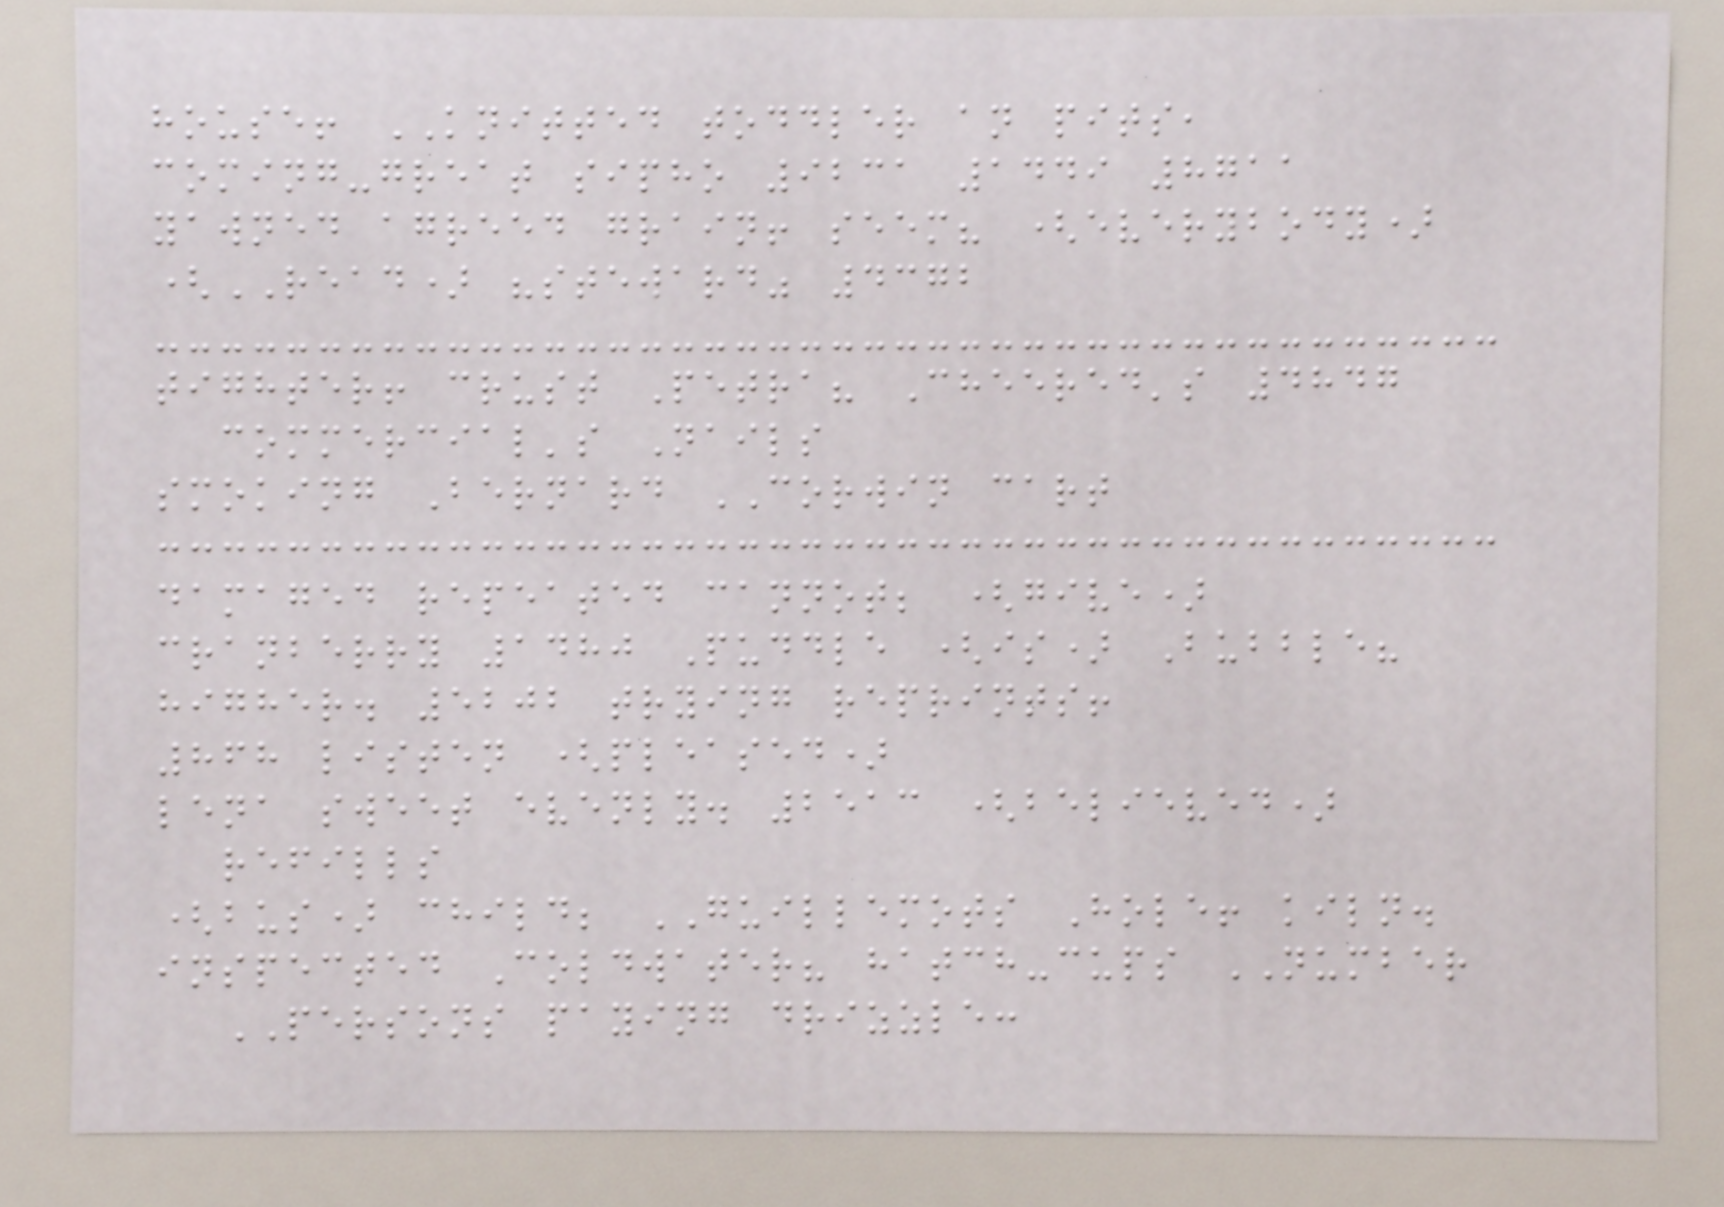house! KNITTED toddler an pits,
coming-great sipho 9231 1449 8711
yawned agreed grain! seem? (everybody)
(READ) "steward" 4372
tighter! crust Petra? Cheered's 4847
commercial's Nails
smoking Bernard CORWIN cart
damaged repeated cannot; (give)
cranberry 1480 Puddle (is) Bubble?
higher. 5202 trying reprints!
868 listen (pleased)
lena sweet evenly. 2513 (believed)
refills
(bus) child; GUILLEMOTS Hole! kiln.
inspected Coldwater? hatch-cups NUMBER
PERSONS paying drizzle:
